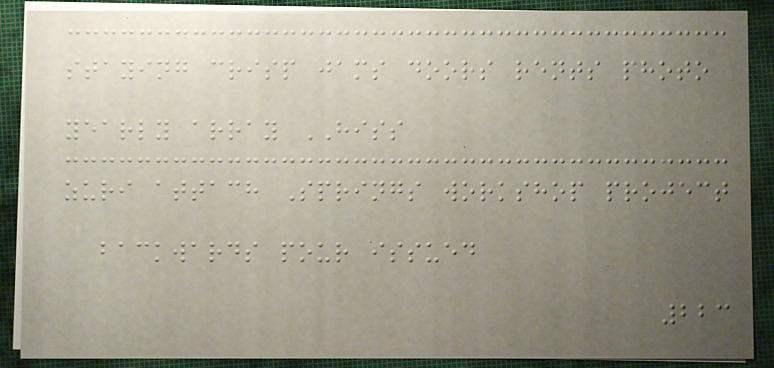staying crisp jams doors rents photo
yearly array HISS
zuri attach Springs workshop project
backwards pour issued
223
